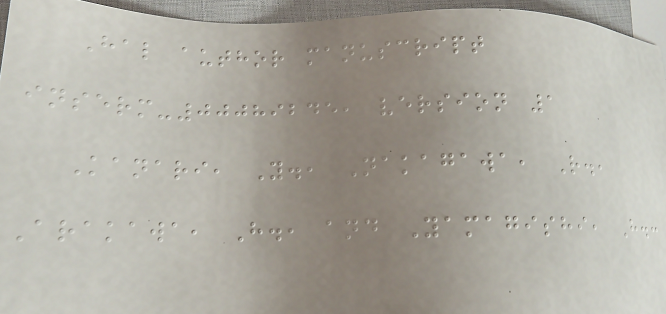Hal author manuscript
inserm-00089245, version 1
Kanari, Y., Nakagawa, R.,
Arakawa, H., and Yamagishi, H.:
